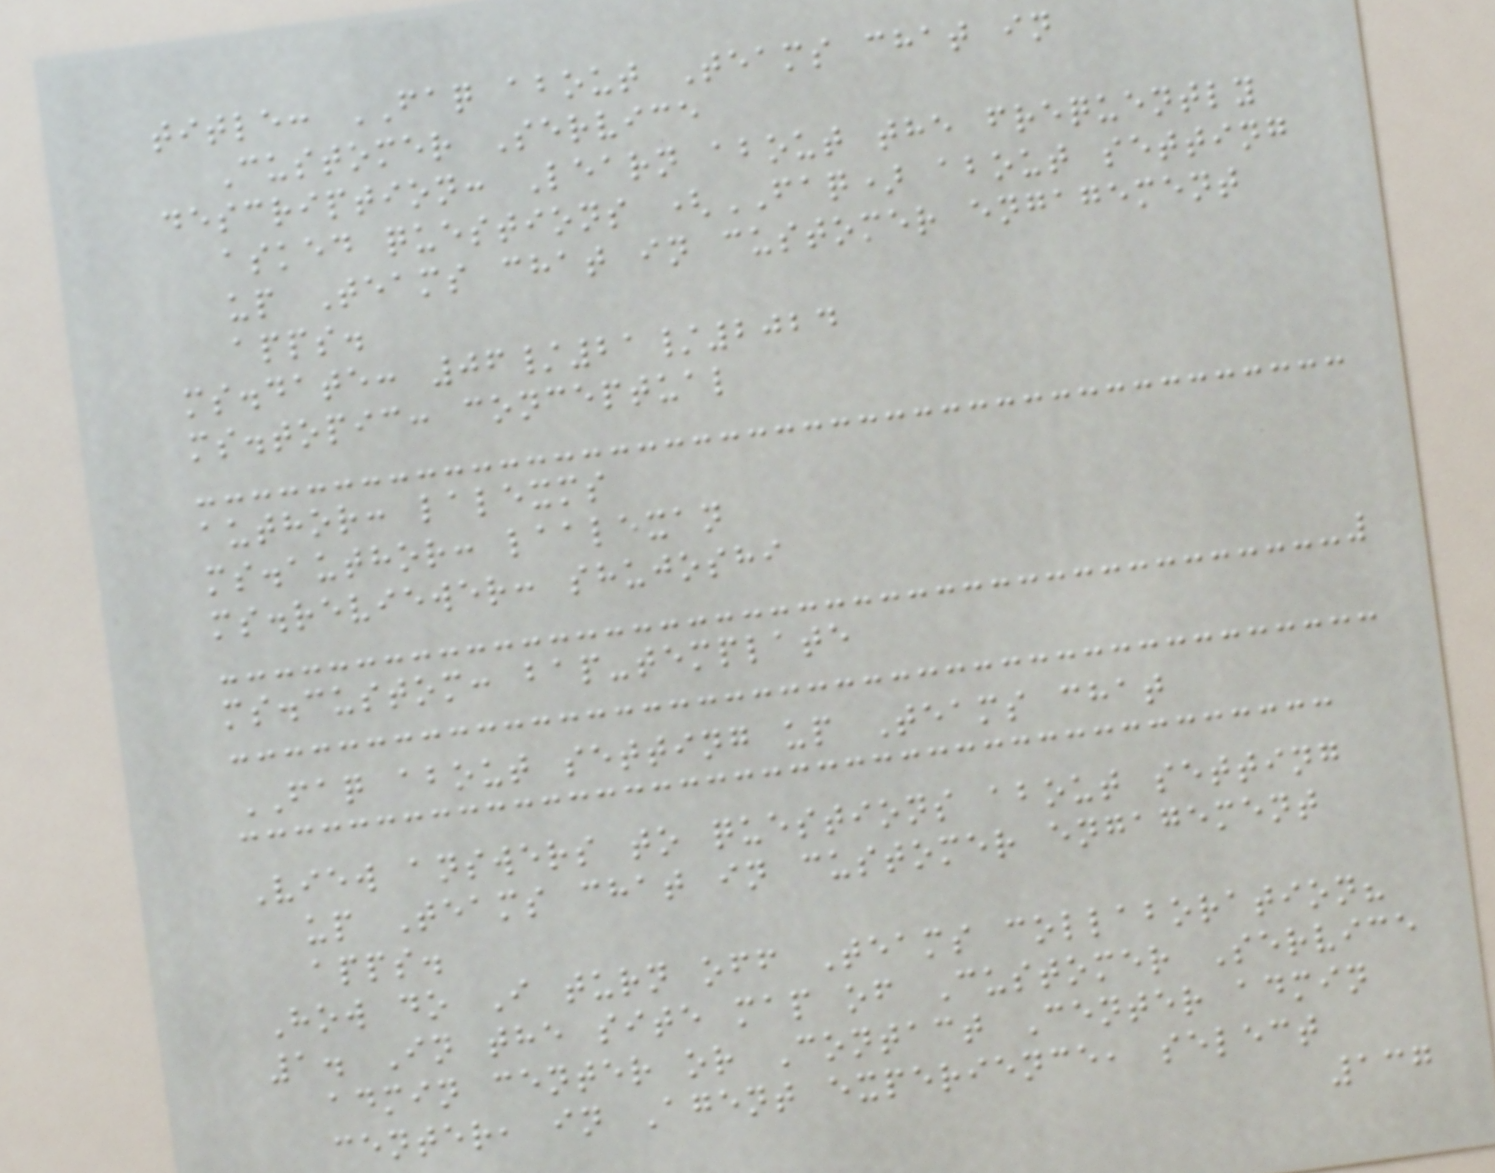title: FAQ about Teams chat in
Customer Service
description: Learn about the frequently
asked questions (FAQ) about setting
up Teams chat in customer engagement
apps.
ms.date: 06/21/2024
ms.topic: conceptual
author: lalexms
ms.author: laalexan
ms.reviewer: shujoshi
ms.custom: bap-template
FAQ about setting up Teams chat
View answers to questions about setting
up Teams chat in customer engagement
apps.
How do I turn off Teams collaboration?
1. In the site map of Customer Service
admin center or Contact Center admin
center, in Agent experience, select
137
